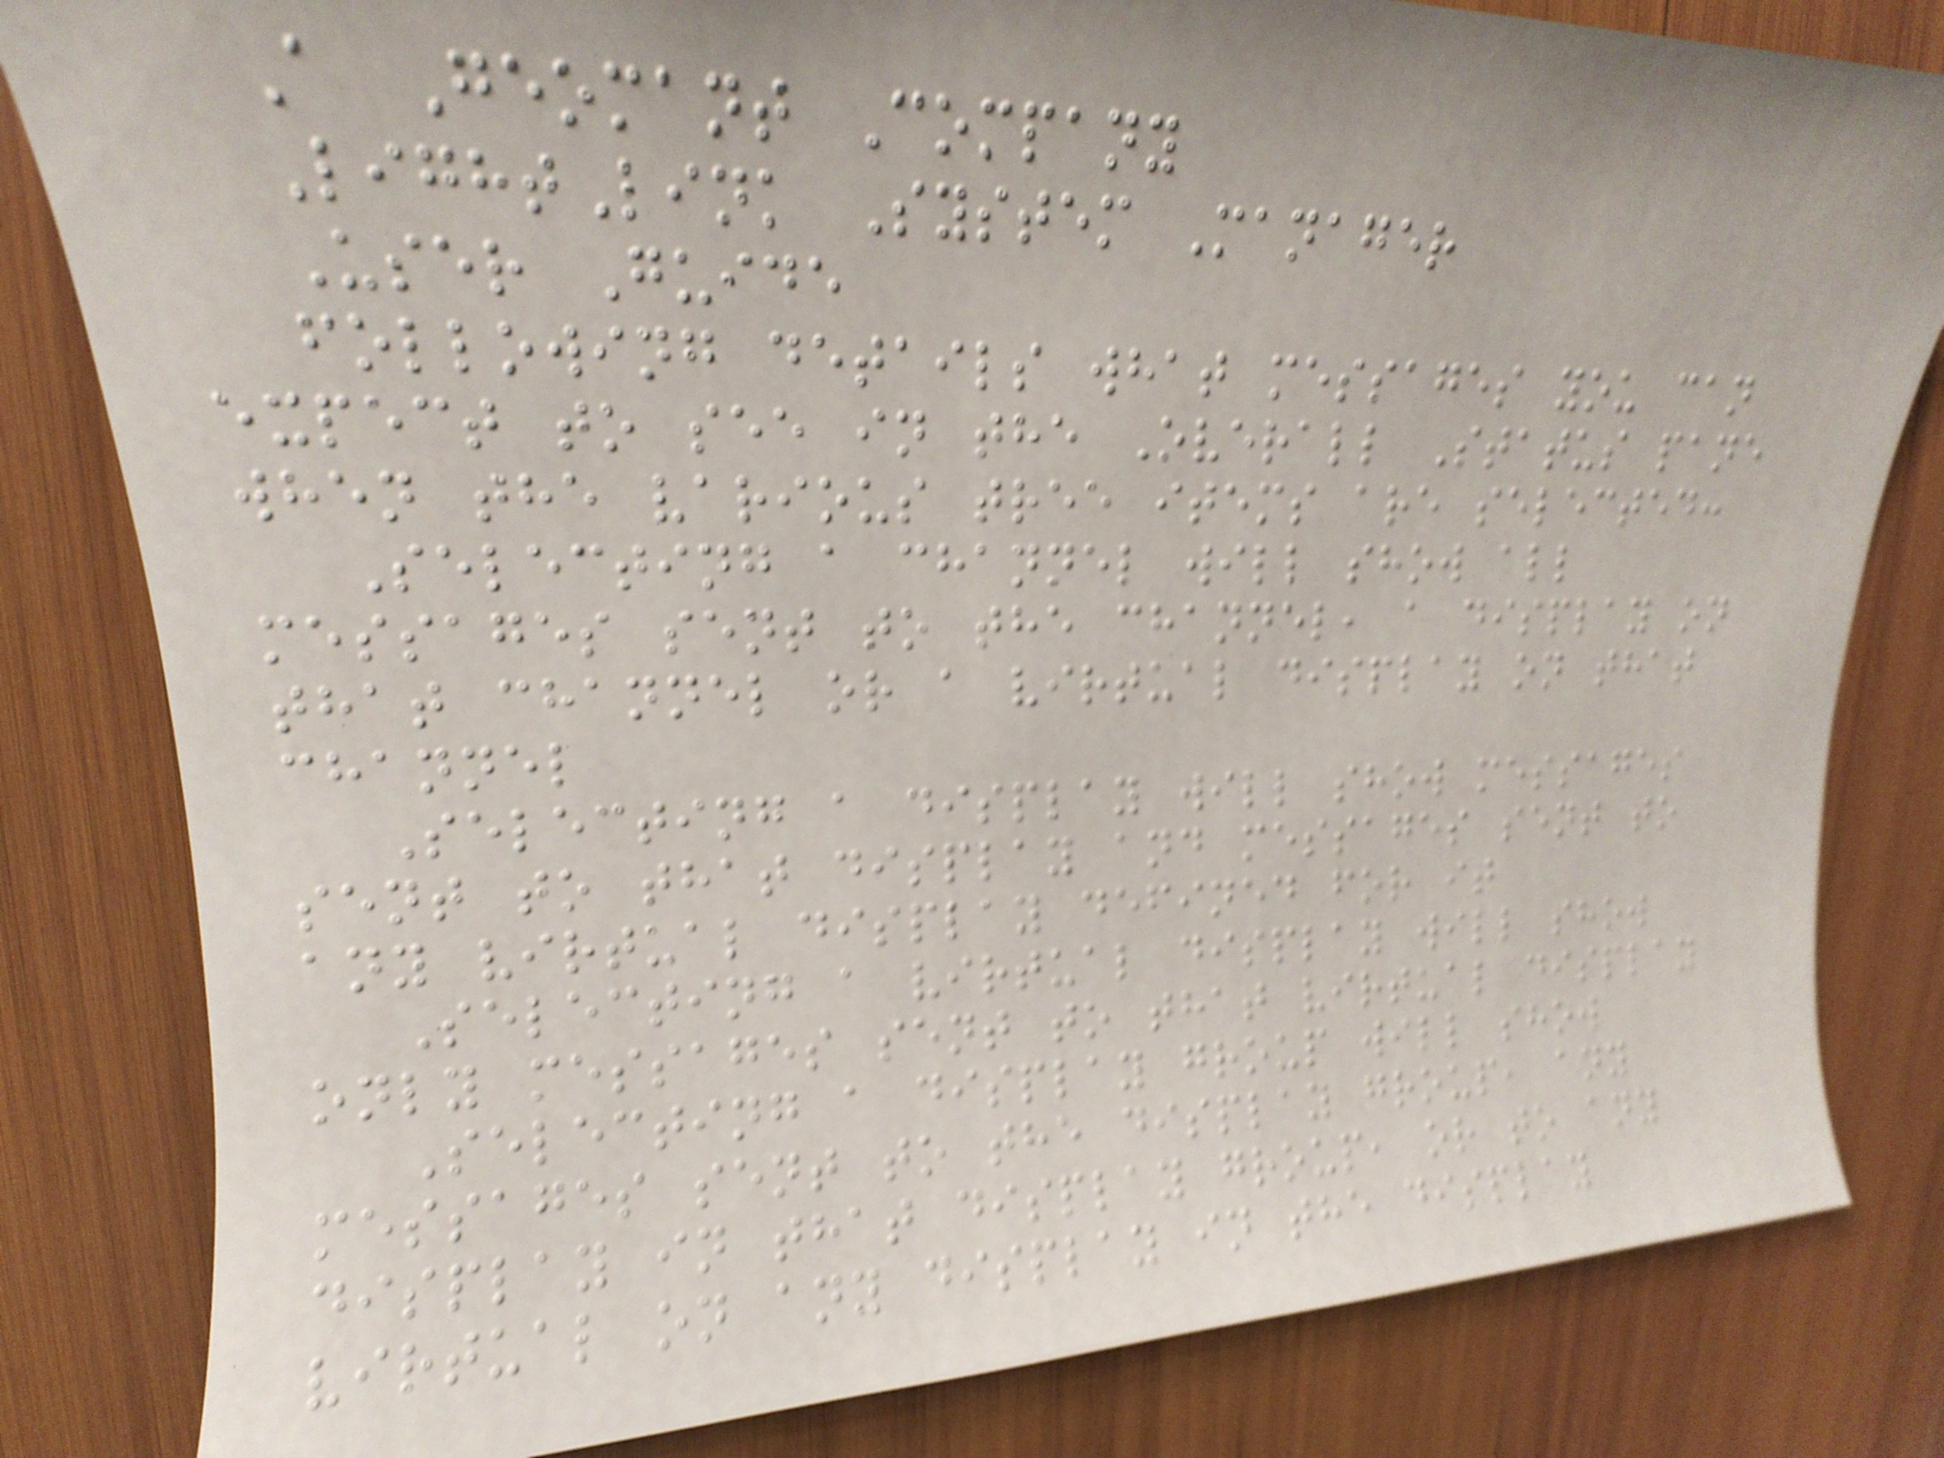A Geomant Company
LightLink System Manager
User Guide
following details what messages you can
expect to see in the Overall Status pane
when the various tree items are selected:
Selecting a channel will show all
messages sent to the channel, a display on
that channel or a virtual display on that
channel
Selecting a display will show messages
sent to that display and messages sent to
any virtual display defined for it
Selecting a virtual display will show
only messages sent to that virtual display
Selecting a display group will show
messages sent to the display group, any
display in that display group, or to any
virtual on any display in the display
